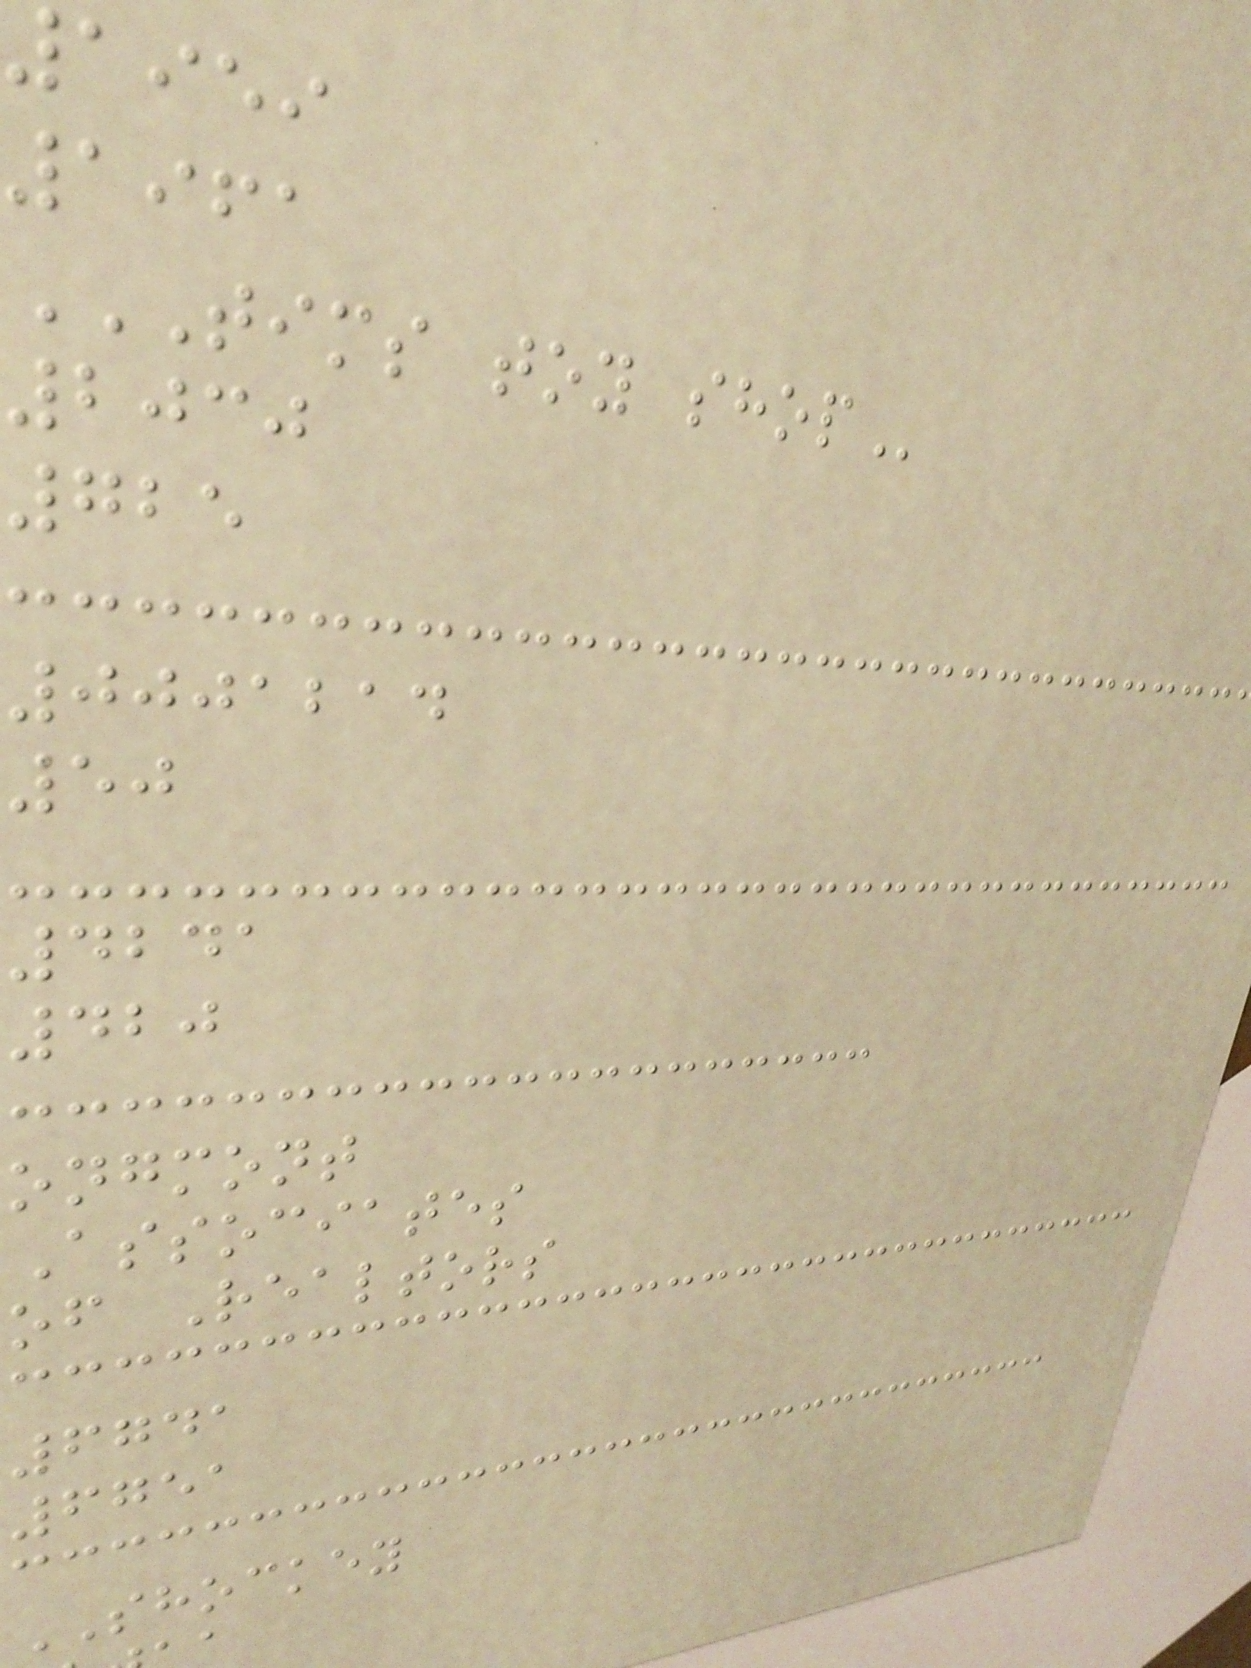aiei
1961
TIMS TOY SHOP
2030
725
0001214
50
4241
420
ongmont
Associates
of Realtors
6741
6751
SHOCKEY
